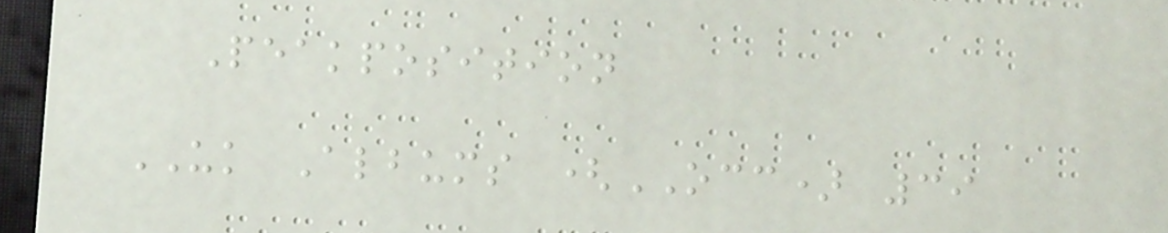Peakposition
UK Albums (OCC) 39
